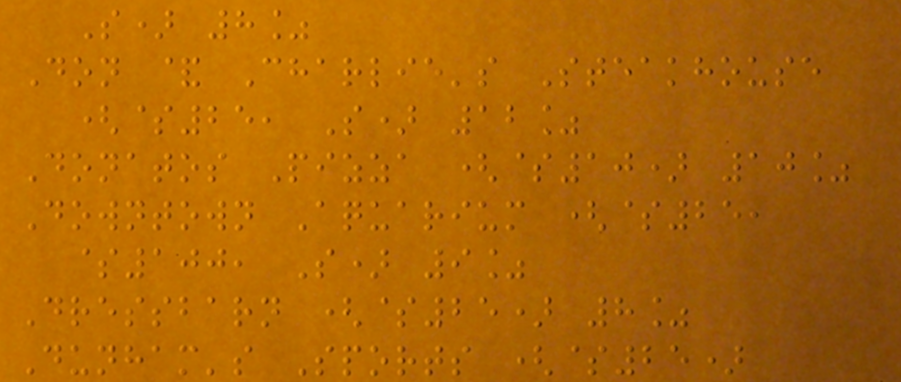S) 8%
Don & Charlie's Steakhouse
($25, S) 12%
Donatos Pizza ($10) 10%
Downtown Aquarium ($25,
$100, S) 9%
Dressbarn ($25) 8%
Dunham's Sports ($25)
